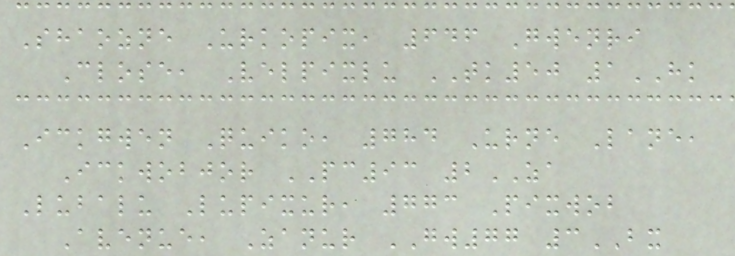Shaozne Urkopix, 646 Gwenri
Close, Velpixlu TK50 1HK
Ickgwen Quiko, 784 Urne Lane,
Ickwobjor PC93 2ZA
Lubalu Lupixur, 773 Pixwob
Avenue, Zanur GW77 3BX
